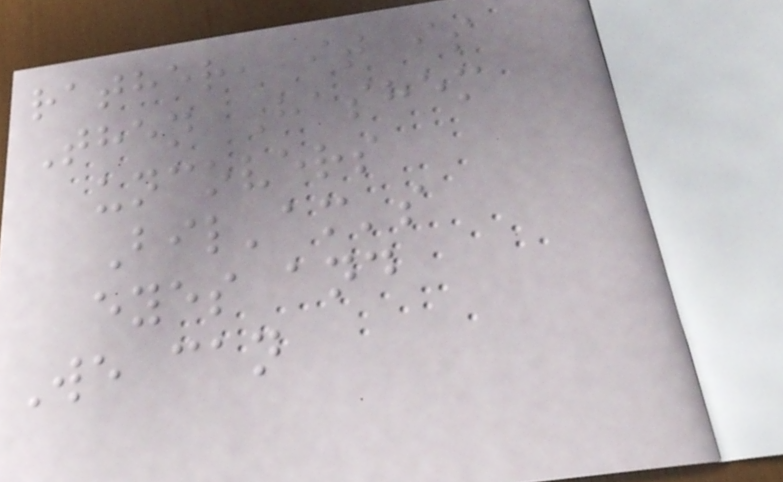rather, it is
Then Hashem
uncovers
Bil'am's
eyes and
We can
